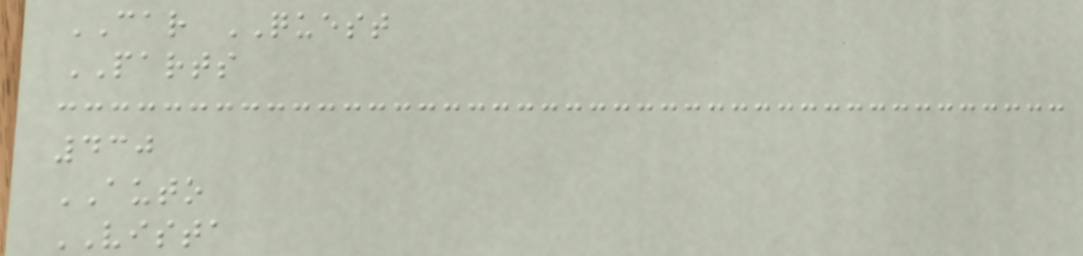CAR QUEST
PARTS
430
AUTO
VISTA
